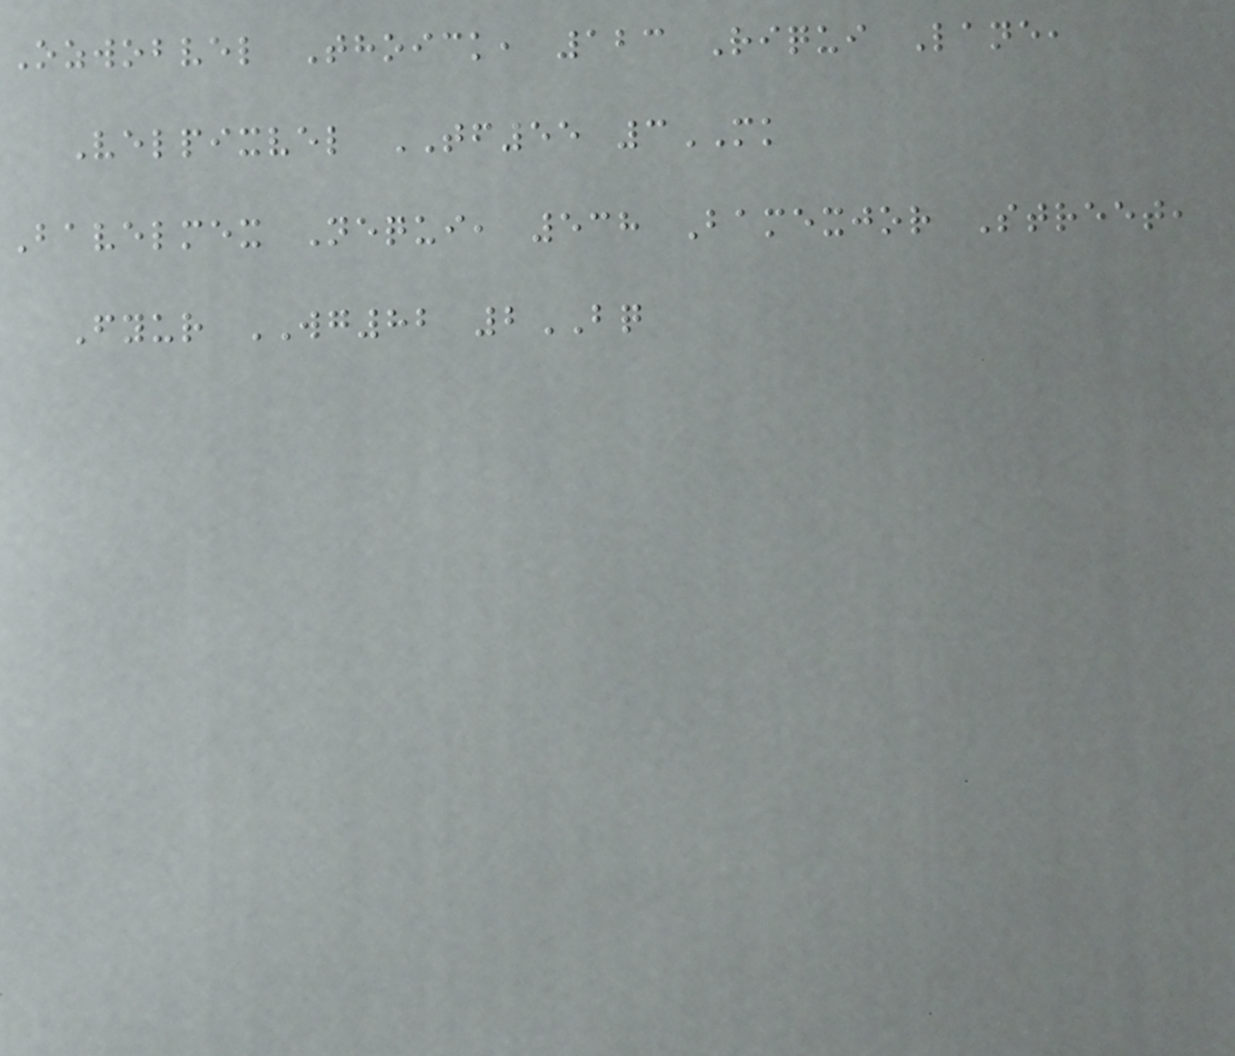Ozwobvel Thoick, 123 Riqui Lane,
Velpixvel TF55 3MK
Bavelmex Nequi, 538 Bamexjor Street,
Fyur WG82 2BQ
